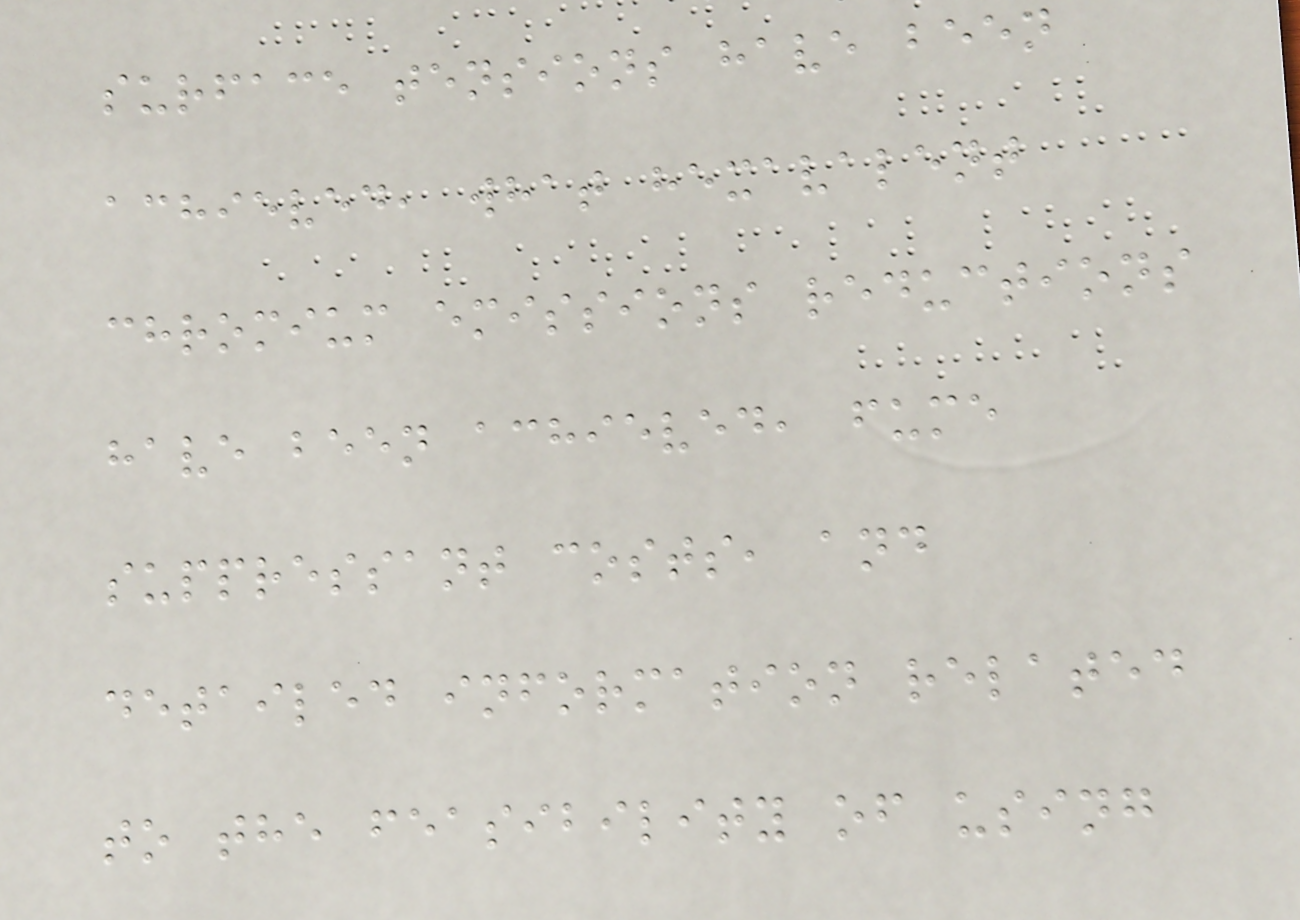surface tensions have been
achieved, what hexavalent
chromium emissions reductions
have been achieved, fume
suppressant costs, and
detailed information related
to the feasibility of using
